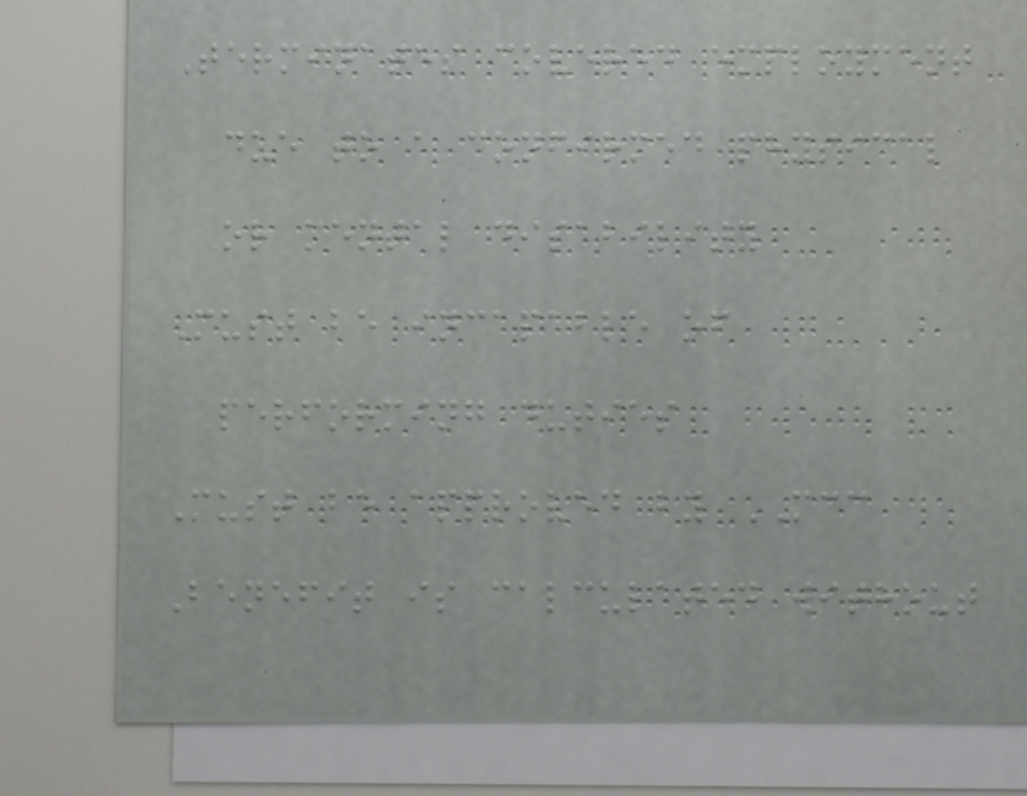Terminates covered employment
due to a confirmed physical
or mental disability
Must be incapable of
performing duties
Must be approved by MCC
Benefit is calculated without
